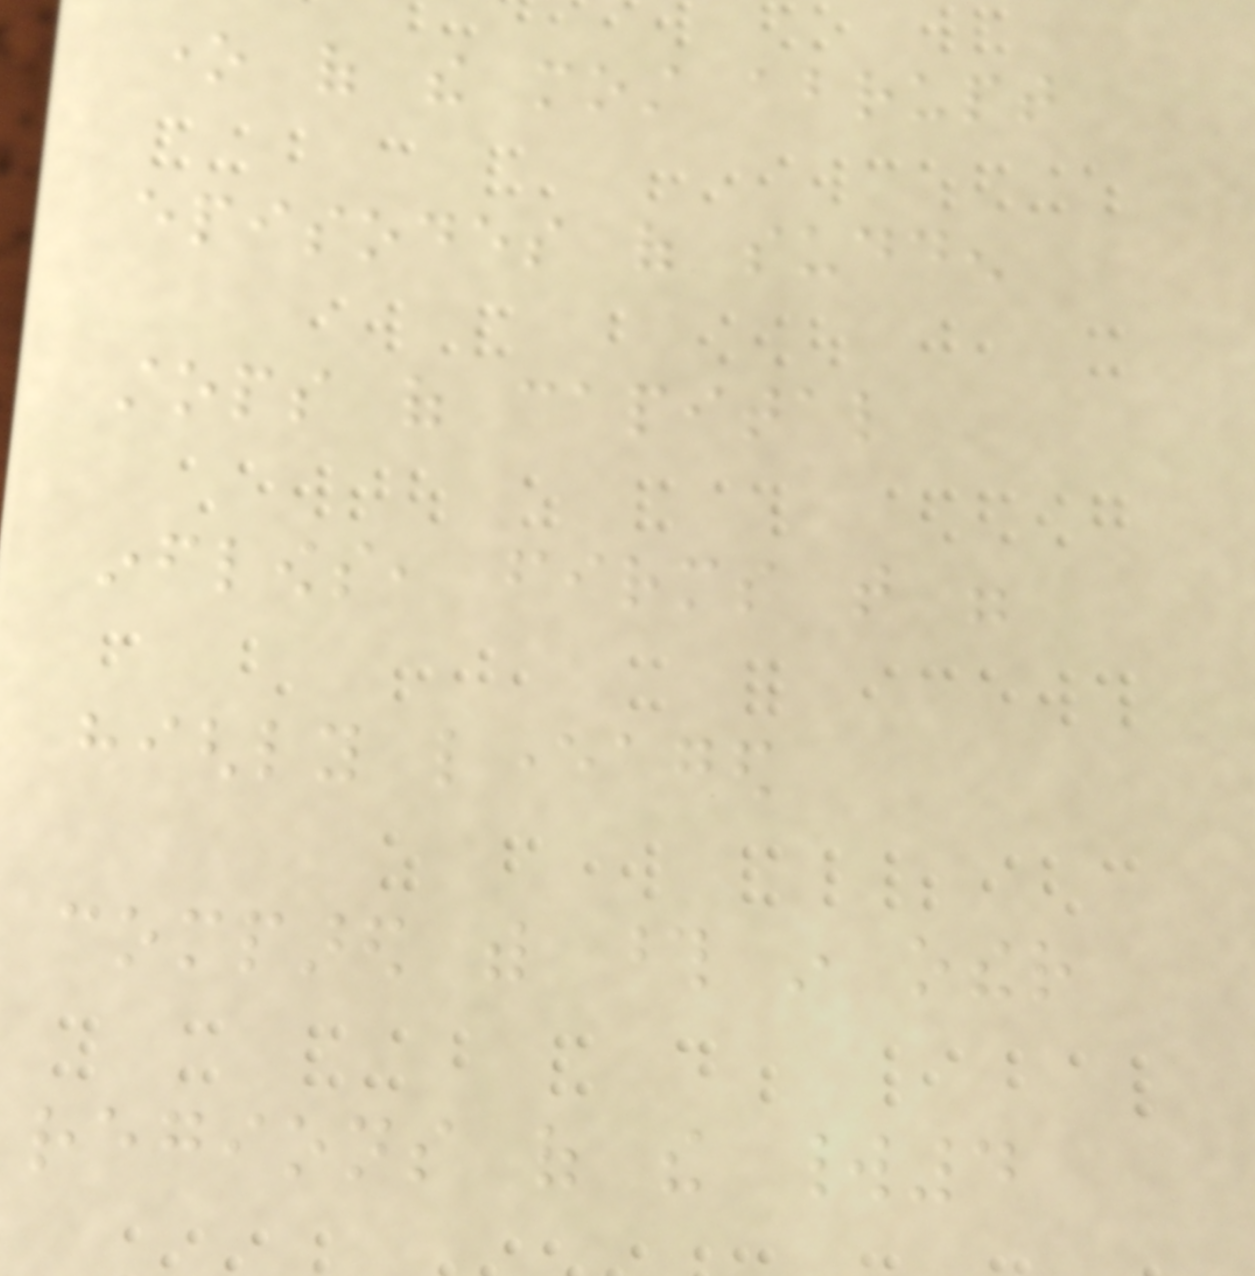one of the most abrupt
episodes of sudden
stops of capital
inflows, firms that were
highly leveraged
compared with those in other
regions of the world4
